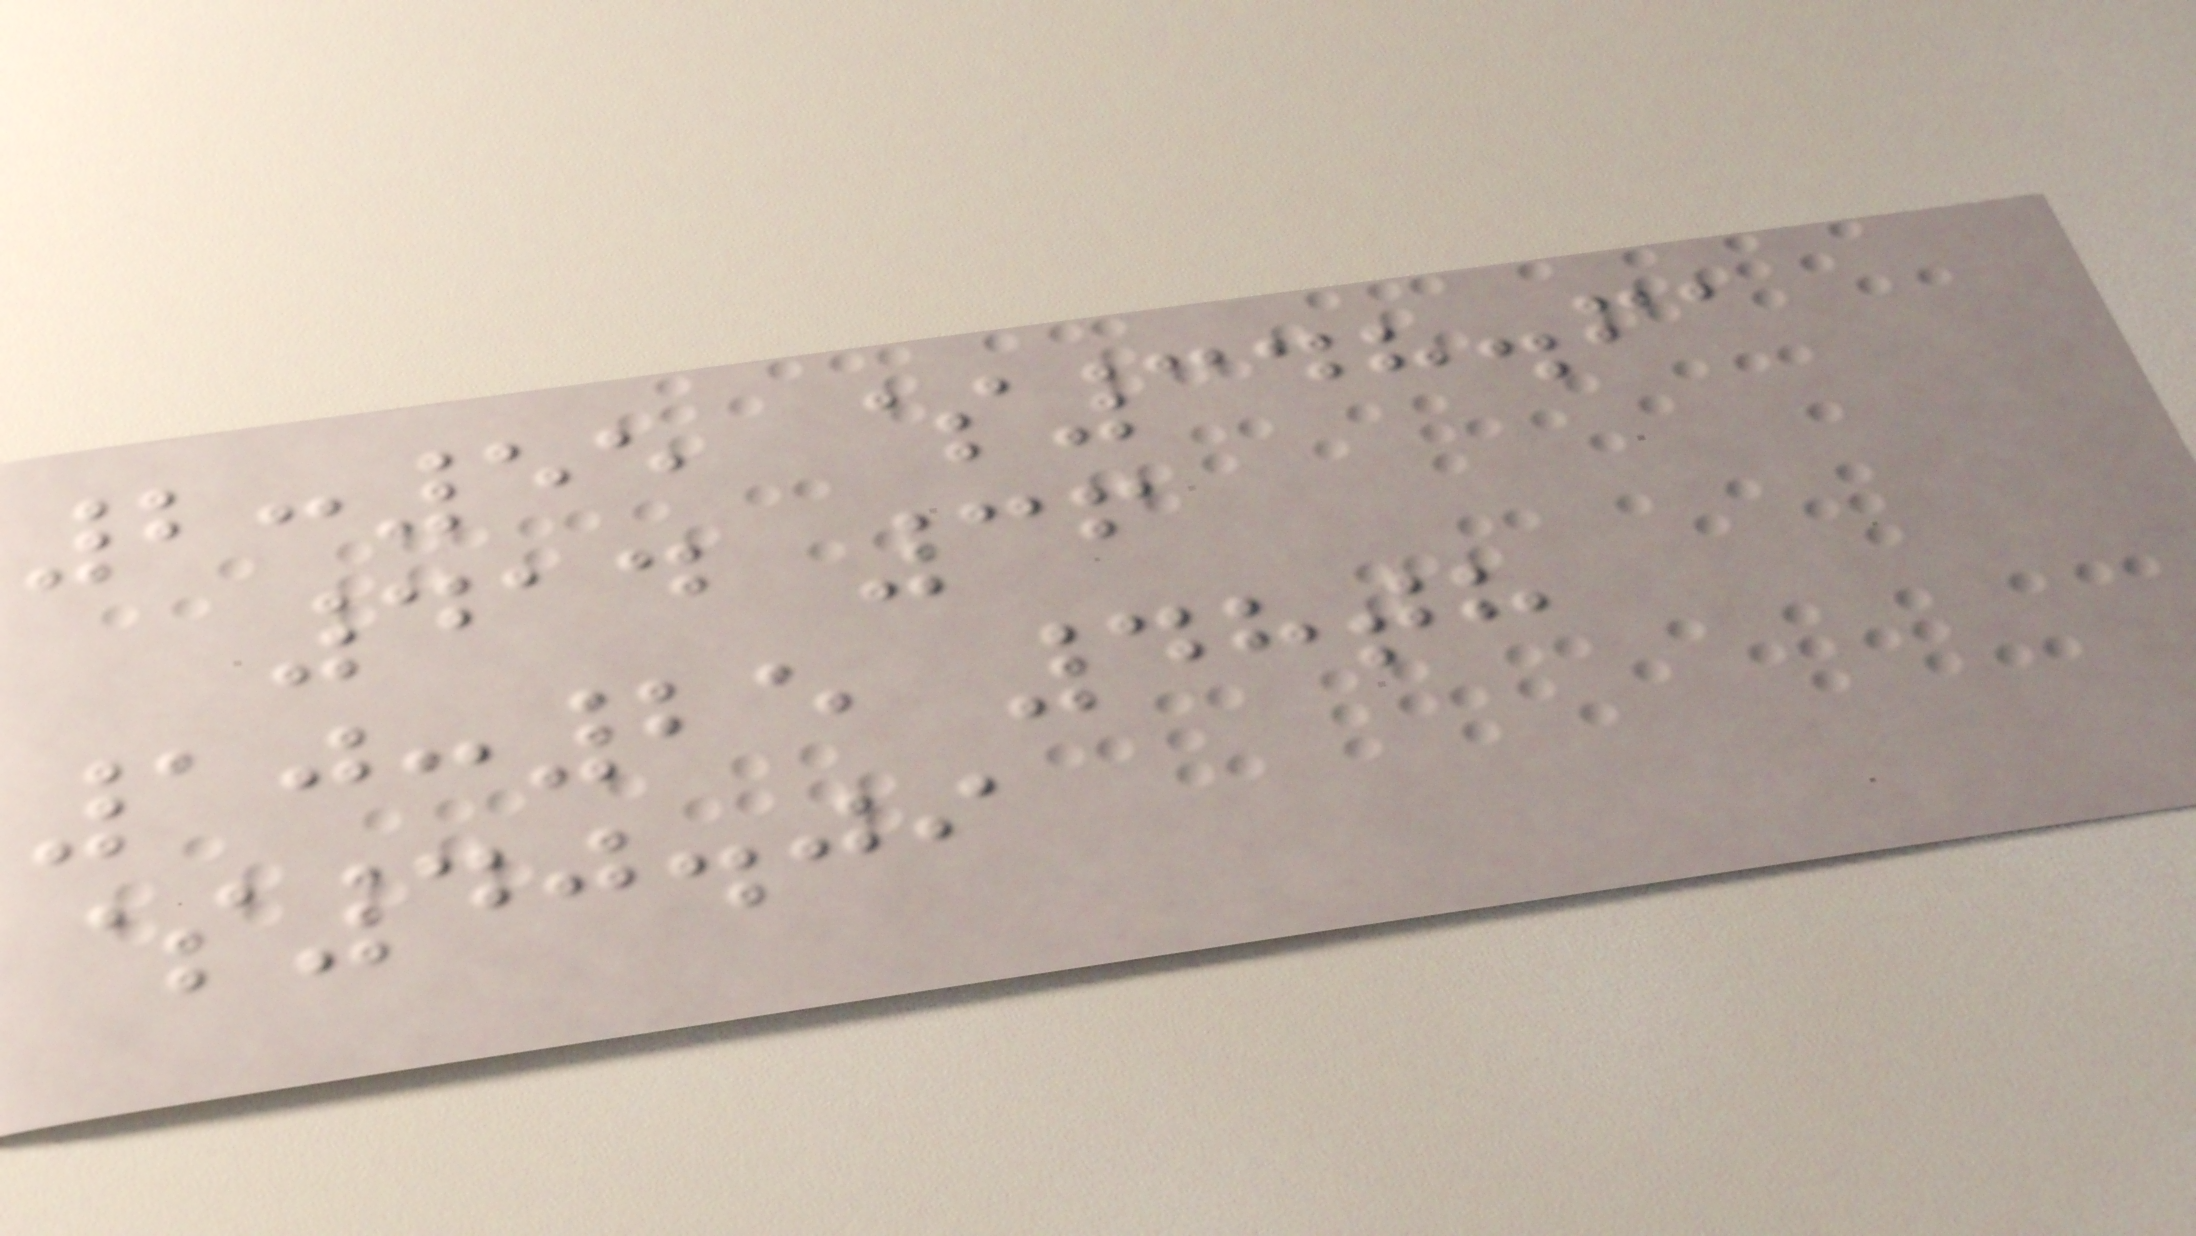2:55 $348.61
414 36
10:25 48th
$40.09
